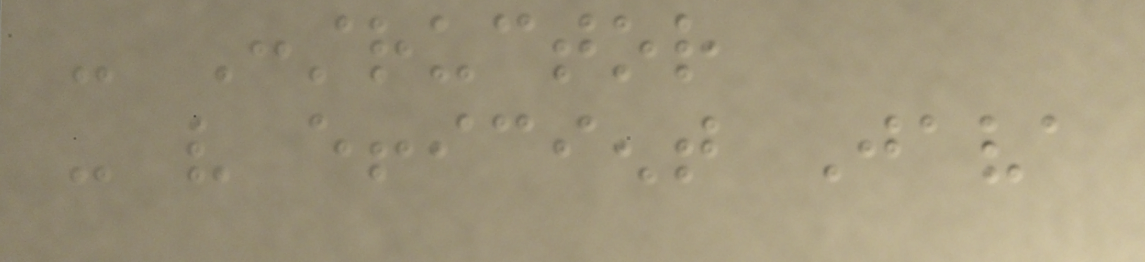- Constructor
- very efficient Java
